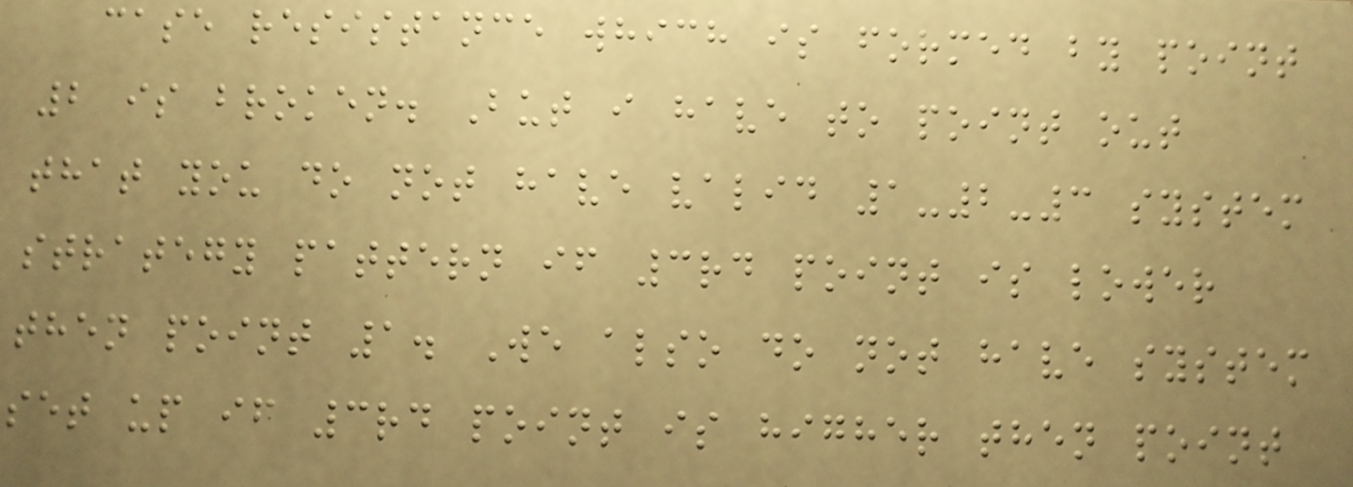case resistance which is formed by point
2 is broken. But i have to point out
that you do not have valid 1-2-3 system
strategy pattern if 3rd point is lower
then point 1. We also do not have system
set up if 3rd point is higher then point
